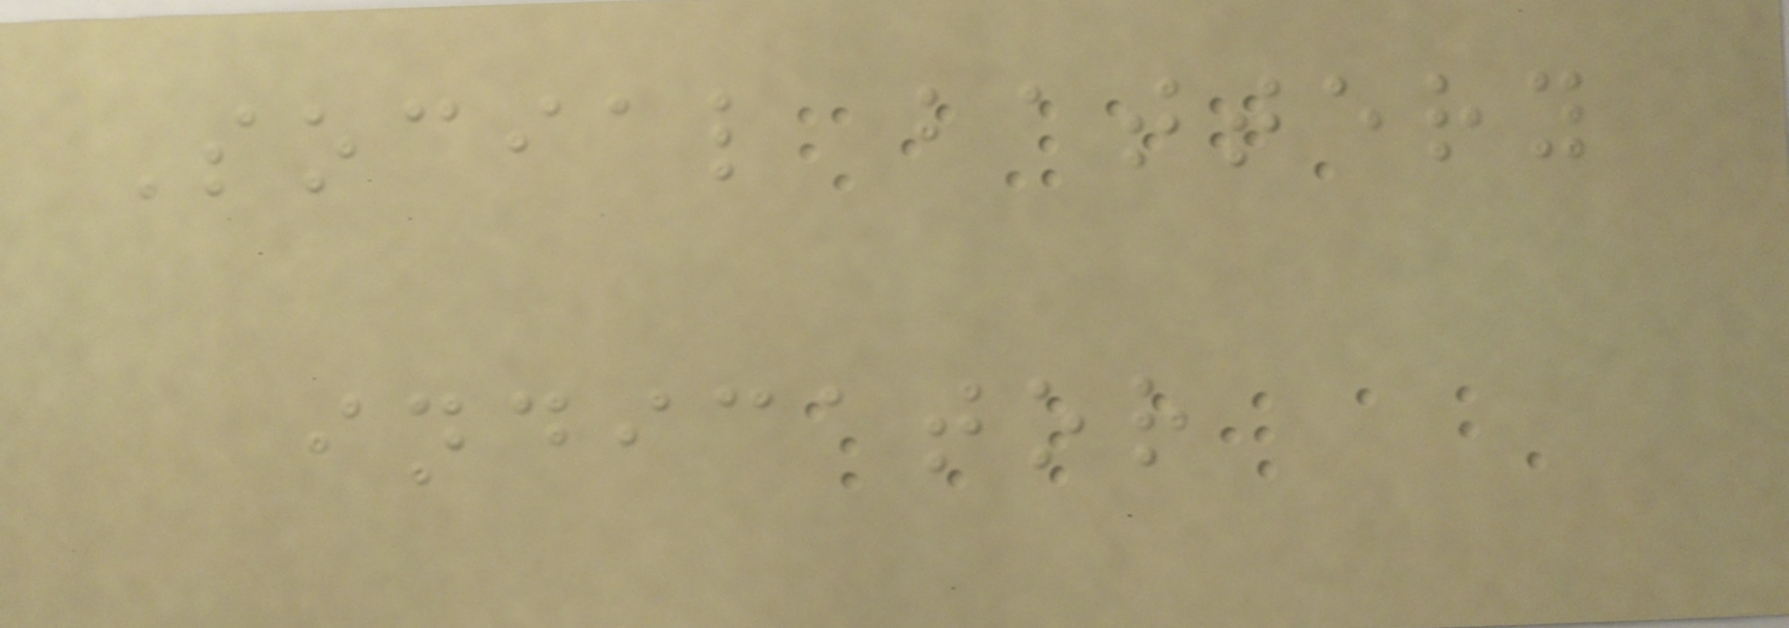Social battery
indicator
